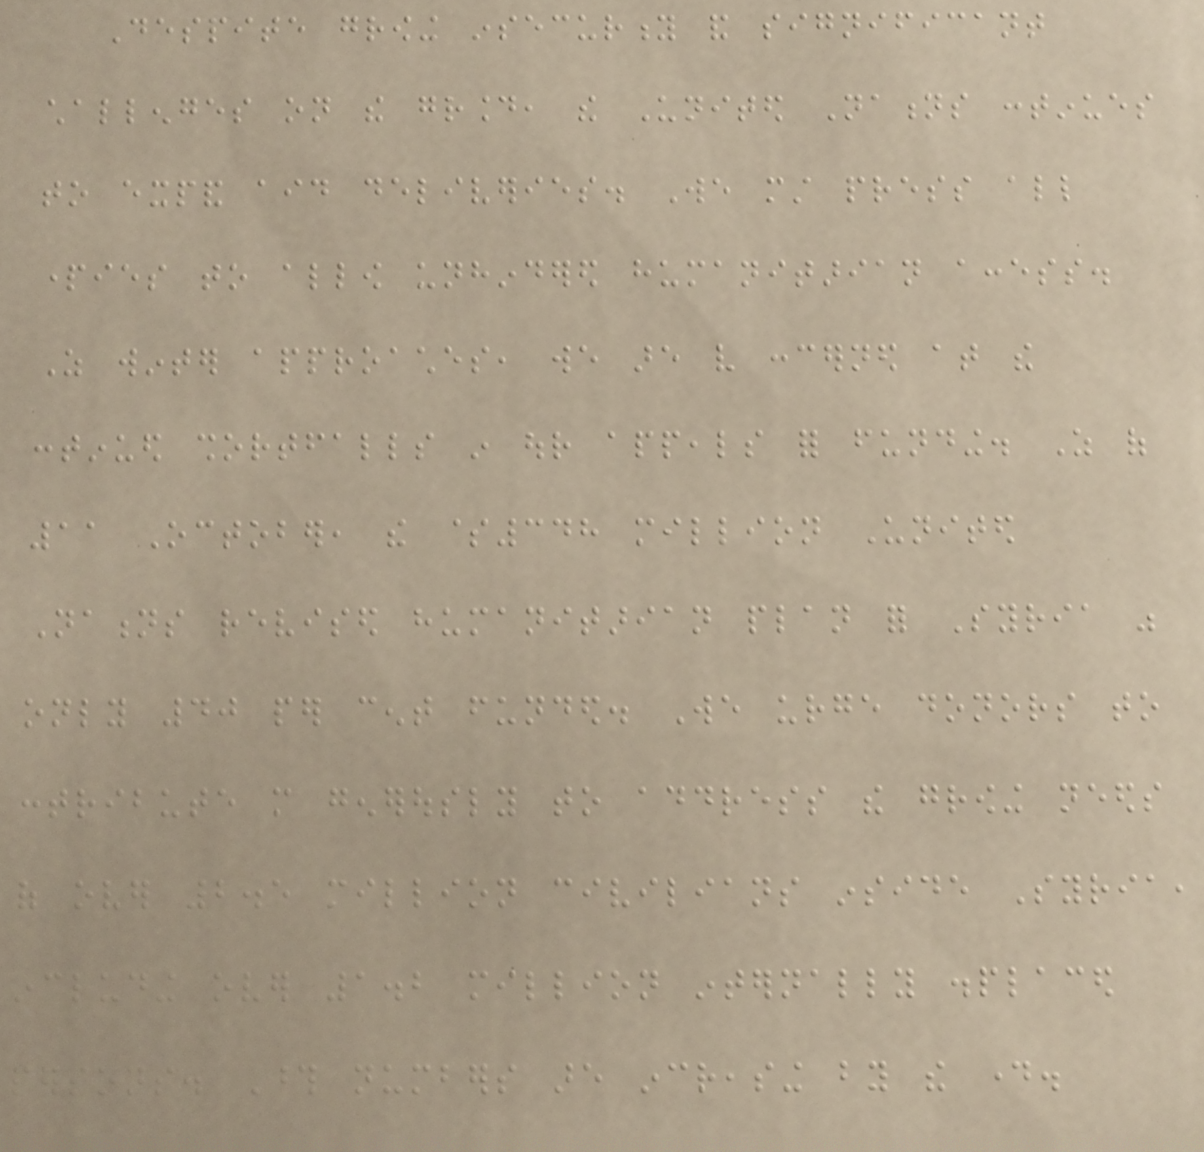Despite growing insecurity and significant
challenges on the ground, the United Nations continues
to expand aid deliveries. We must press all
parties to allow unhindered humanitarian access.
As winter approaches, we are very concerned at the
continued shortfalls in our appeals for funding. As of
11 October, the $348 million United
Nations revised humanitarian plan for Syria was
only 40 per cent funded. We urge donors to
contribute more generously to address the growing needs
of over 2.5 million civilians inside Syria,
including over 1.2 million internally displaced
persons. Those numbers are increasing by the day.
